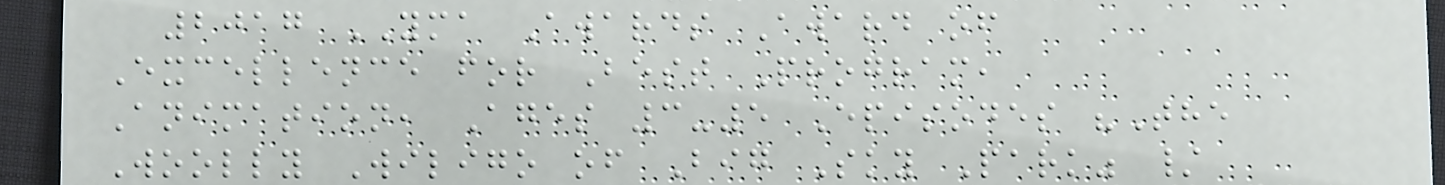2017 YMA Awards Award of
Excellence for Best Program,
Animation, Ages 3-5 Episodes "The
Woolly Wiligo of Big Sky Park" /
